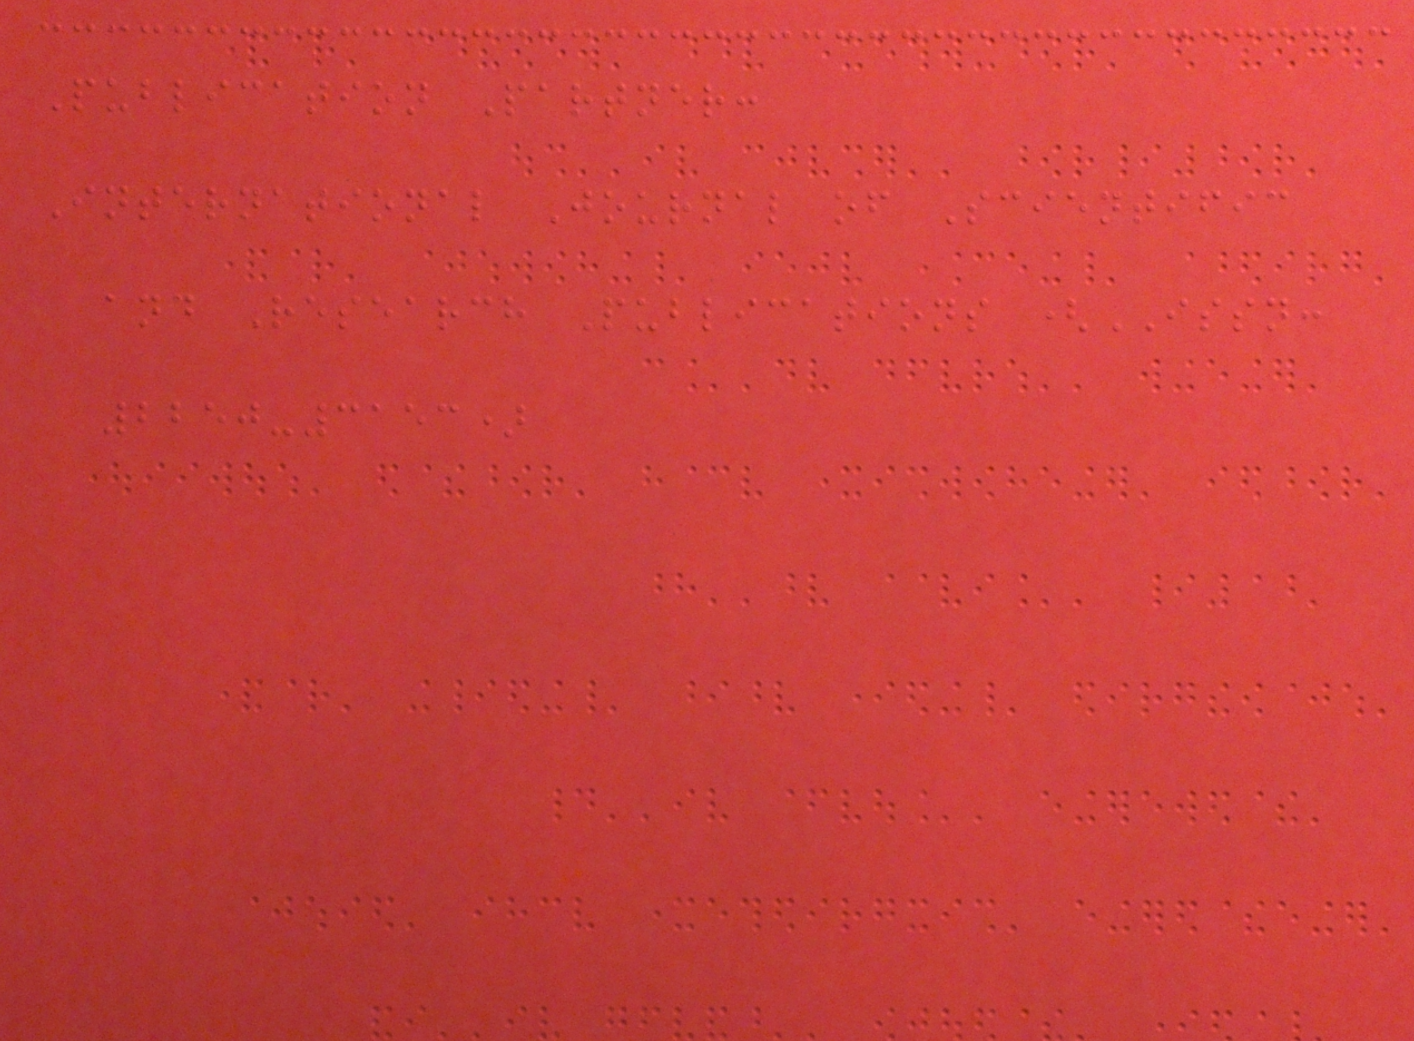Publication Partner:
International Journal of Scientific
and Research Publications (ISSN:
2250-3153)
